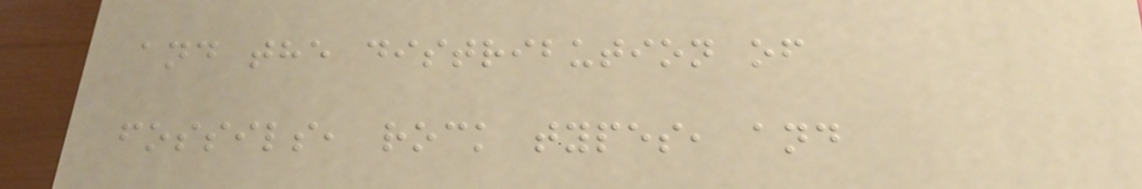and the distribution of
fossils, rock types, and
